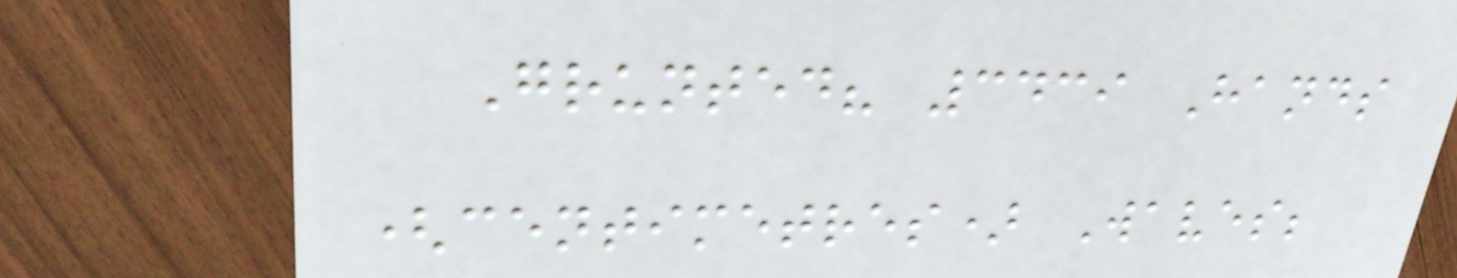Grunted? 3439 Hands
(centimetres) Waves;
